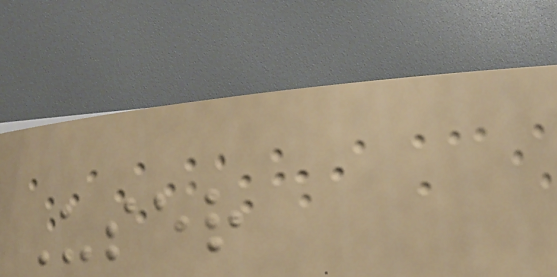User
